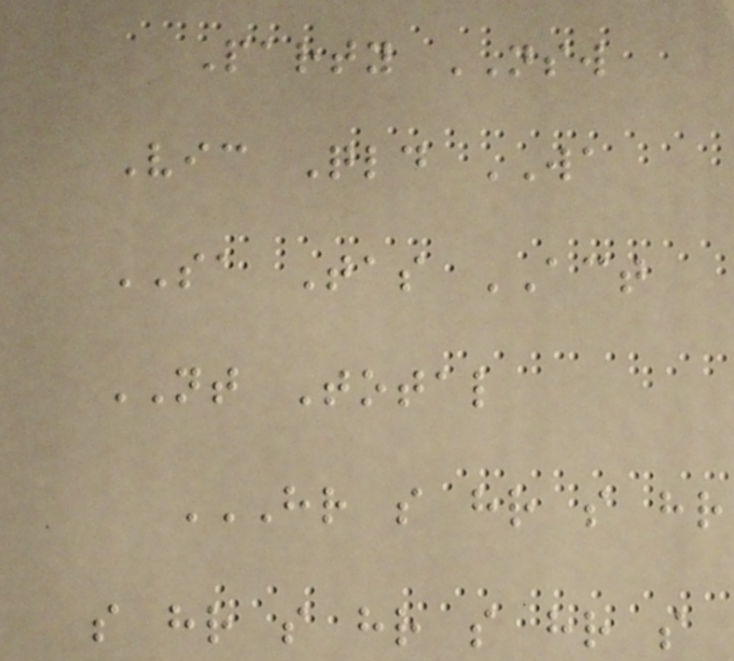Party NSW
Vic Qld WA
SA Tas ACT
NT Total
HR S HR S HR
S HR S HR S HR S
